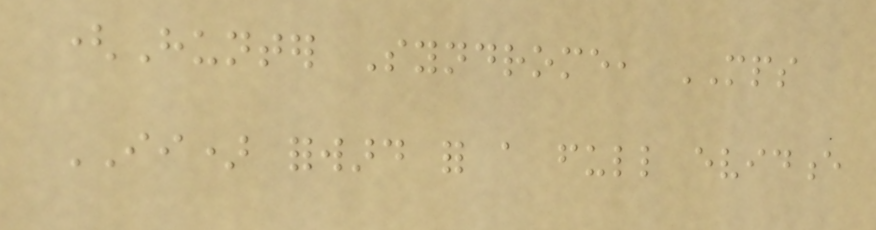(Hunter Syndrome, MPS
II) forward for a full evidence
